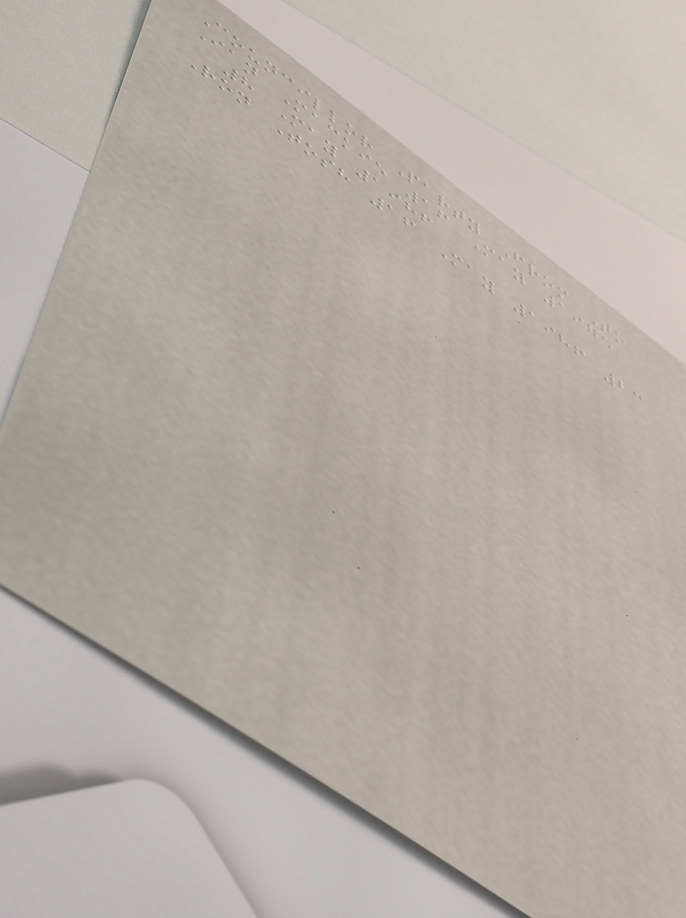Councillor Party From To
Ian Mackie 16 May 1975
8 May 1986
Ron Tosh 16 May 1986 23
